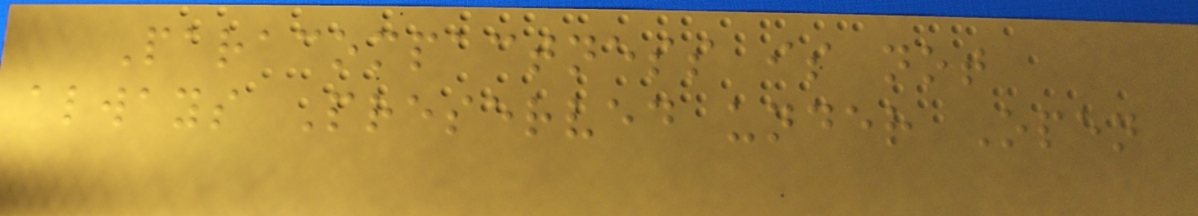Paracompactness is not
always Preserved under Open
